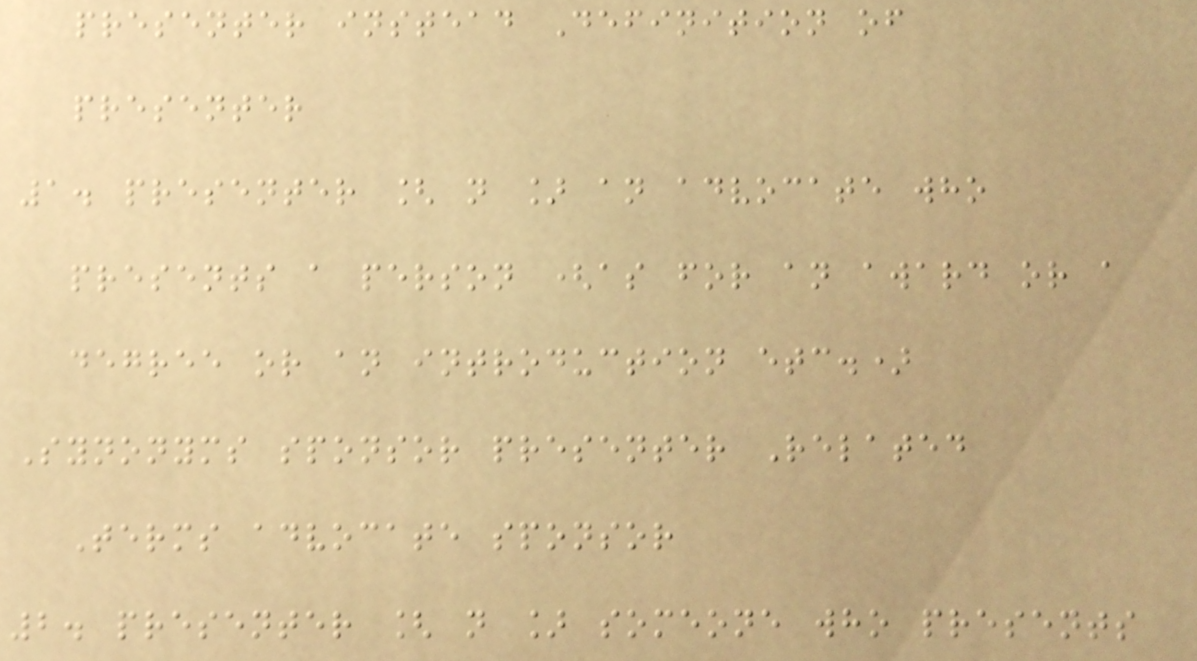presenter instead Definition of
presenter
1. presenter [ n ] an advocate who
presents a person (as for an award or a
degree or an introduction etc.)
Synonyms sponsor presenter Related
Terms advocate sponsor
2. presenter [ n ] someone who presents
